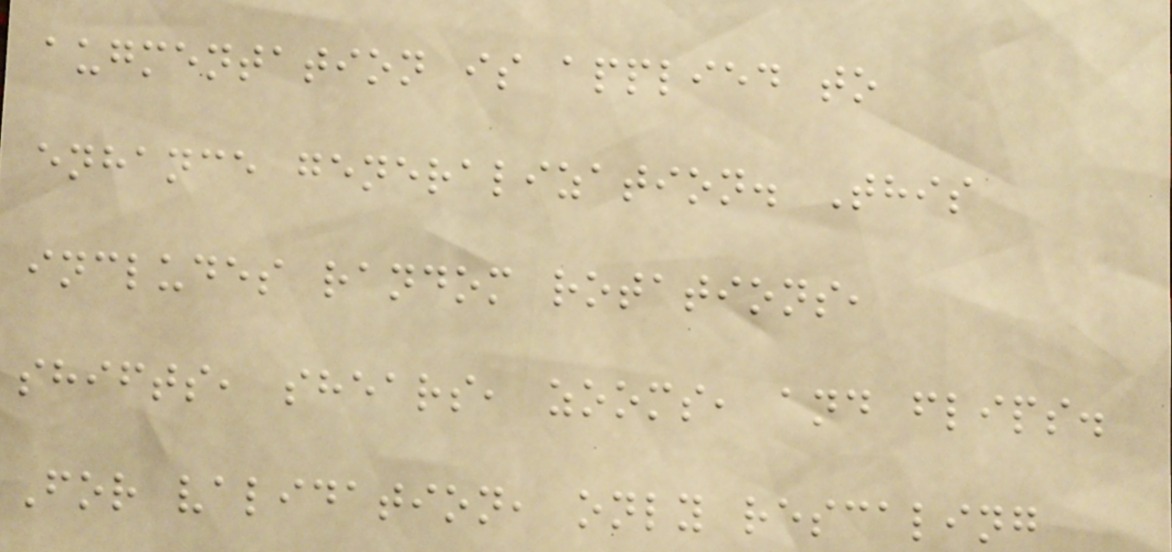augmentation is applied to
enhance generalization. This
includes random rotations,
shifts, shears, zooms, and flips.
For validation, only rescaling
